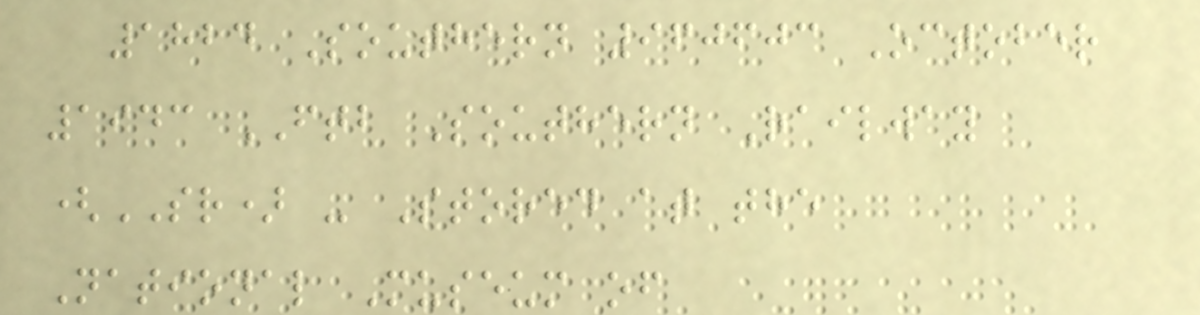1824 Southern 960603 October
1943 FTB Southern Railway
(SR) - Stored at the
National Museum of
